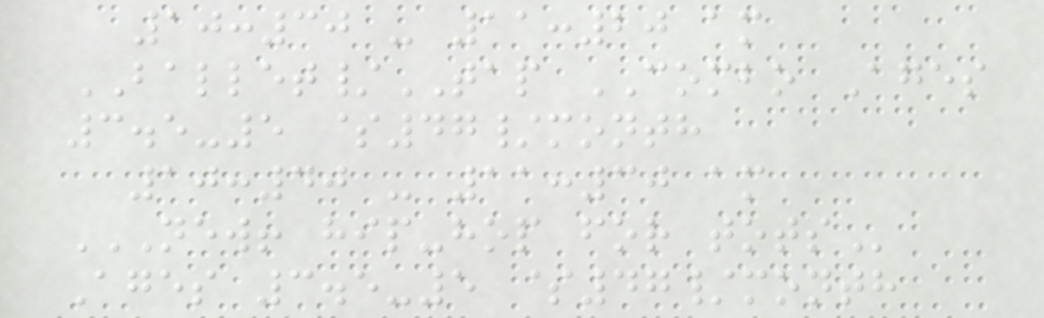10:30 - 11:20 am
BALLET/TAP COMBO Ages
3.5-5 $47/month
10:40 - 11:30 am
NEW! HIP-HOP FOR TOTS
Ages 3.5-5 $47/month
